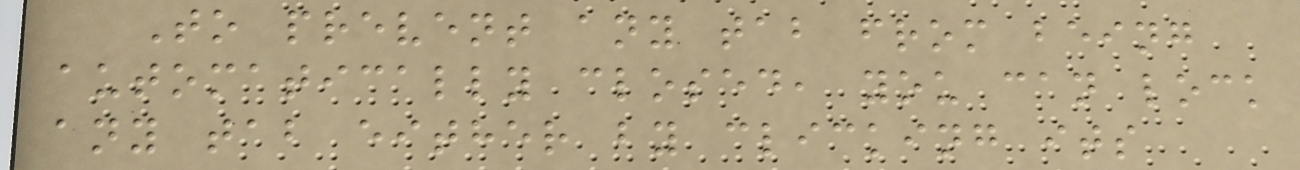To prevent any tab from being
automatically closed, you can lock
any tab either by clicking its
